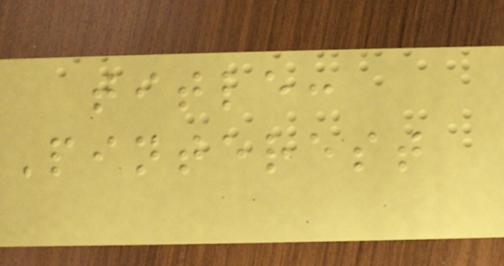title:
Pinterest
